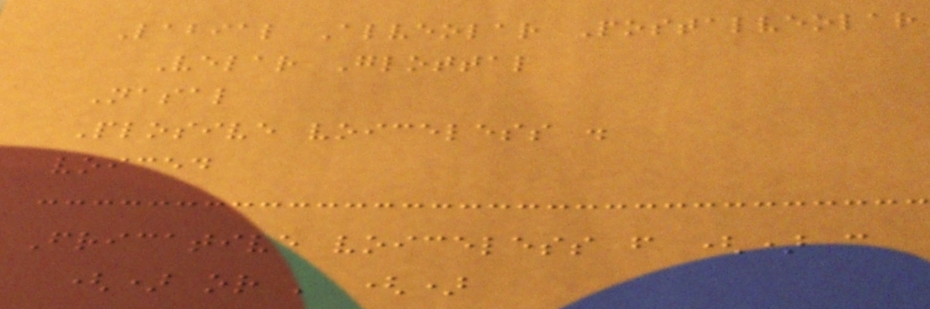Labial Alveolar Postalveolar
Velar Glottal
Nasal
Plosive voiceless .
voiced
Fricative voiceless f () c
() or ' ()
